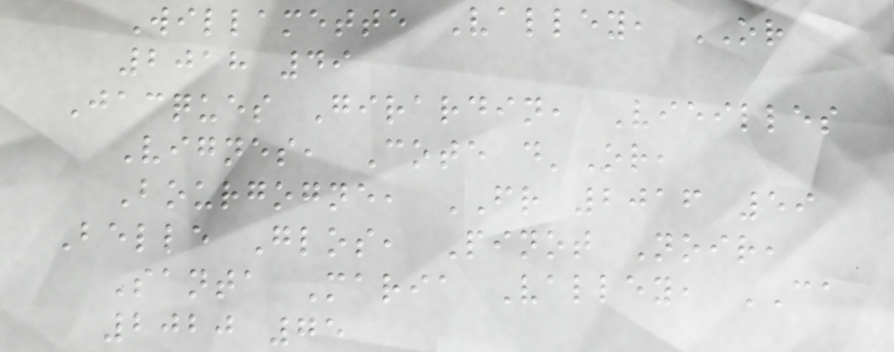Willamette Valley, OR
2018 49
Jacques Girardin, Vieilles
Vignes, Cote d'Or,
Bourgogne, FR 2016 59
Belle Glos, Pinot Noir,
Santa Maria Valley, CA
2020 75
